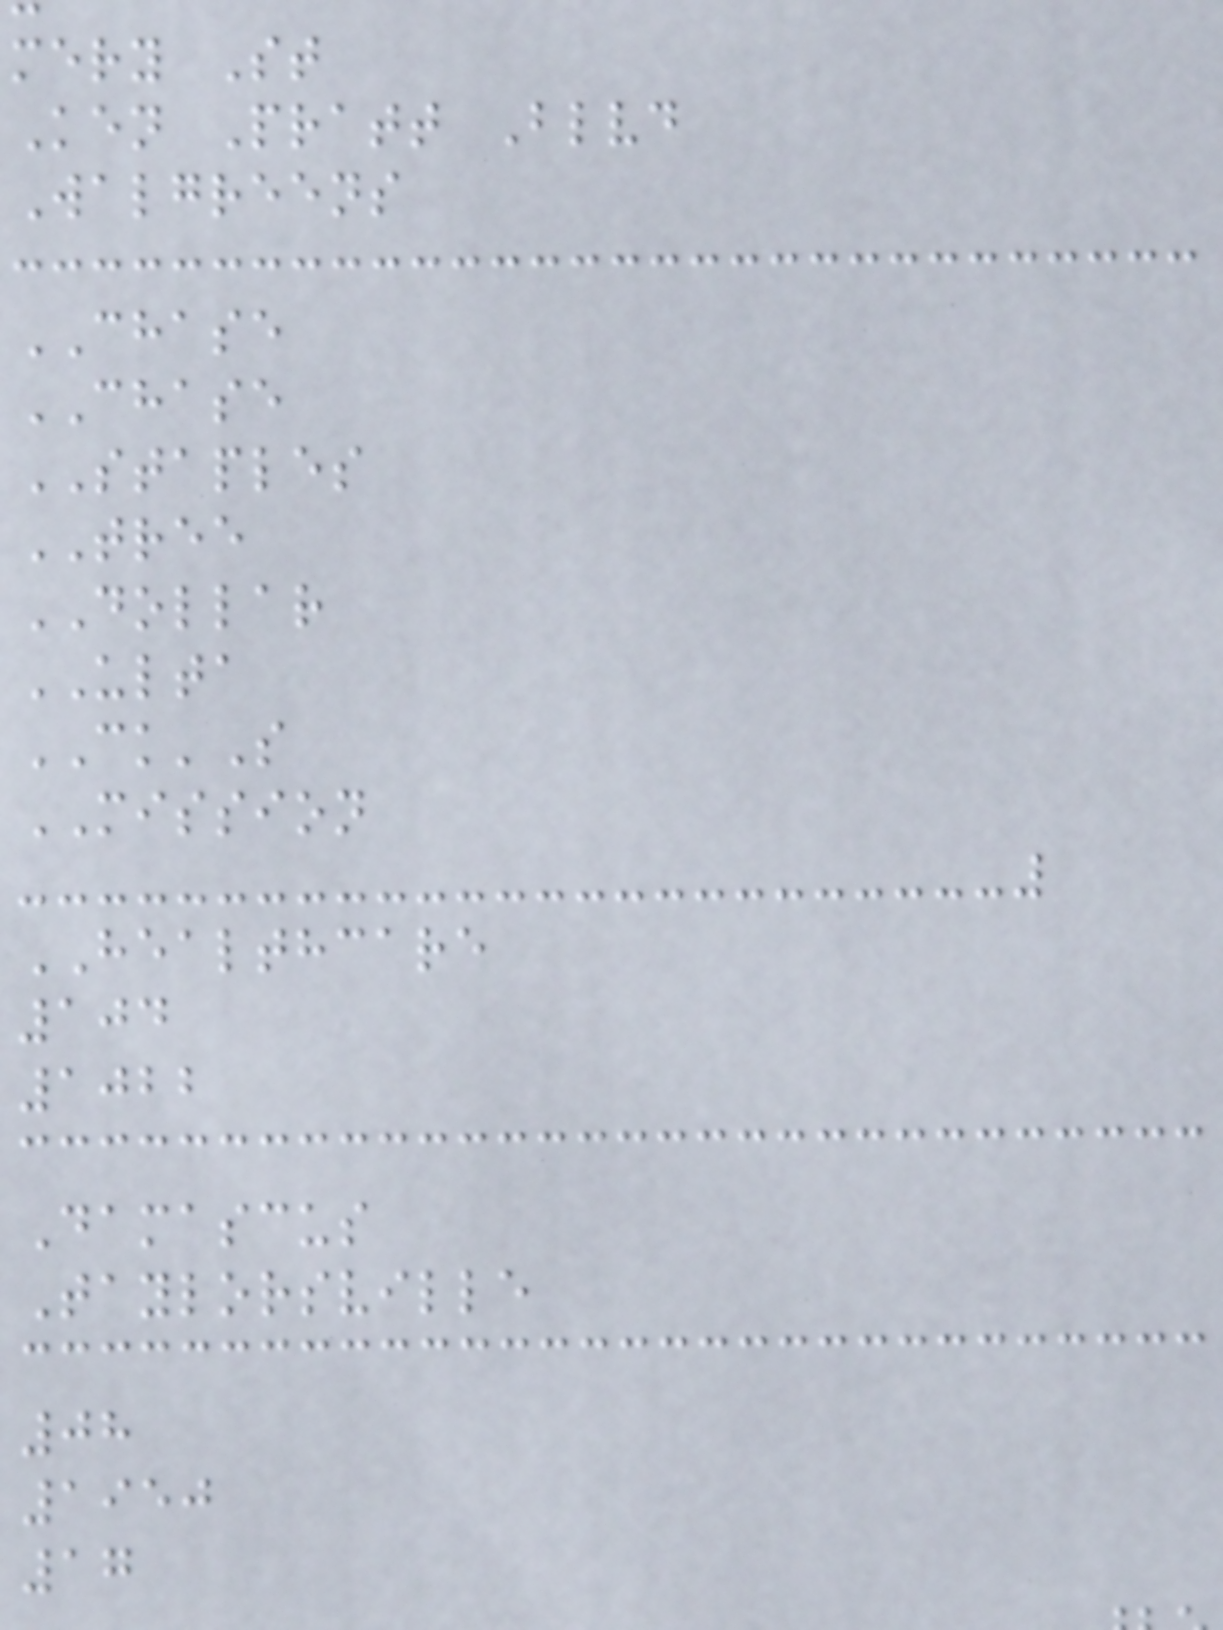mery St
Ken Pratt Blvd
Walgreens
CHASE
CHASE
STAPLES
TREE
DOLLAR
ULTA
CK'S
MISSION
HEALTHCARE
104
1022
Damascus
Taylorsville
08
1950
17
